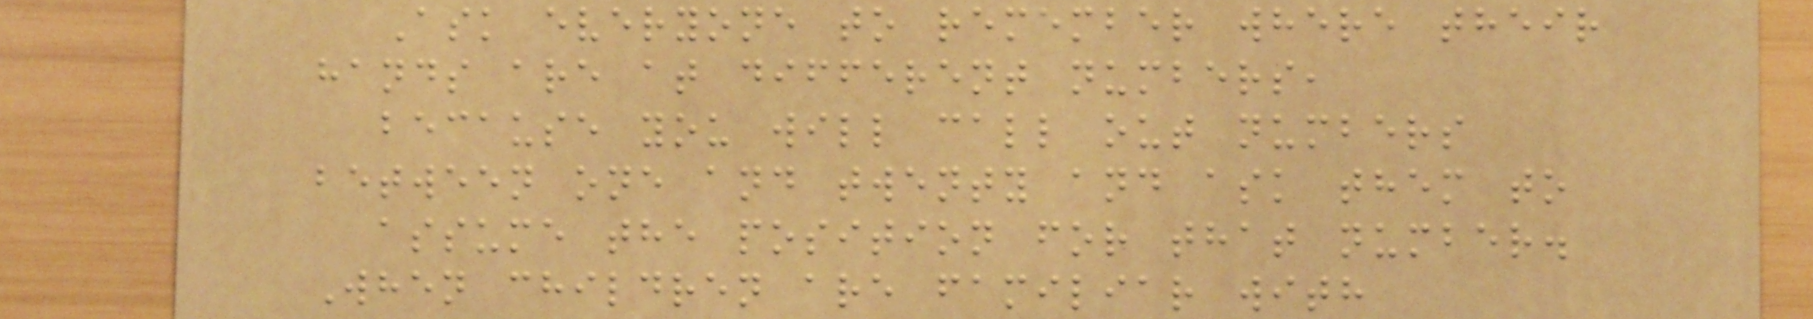Ask everyone to remember where their
hands are at different numbers,
because you will call out numbers
between one and twenty and ask them to
assume the position for that number.
When children are familiar with
